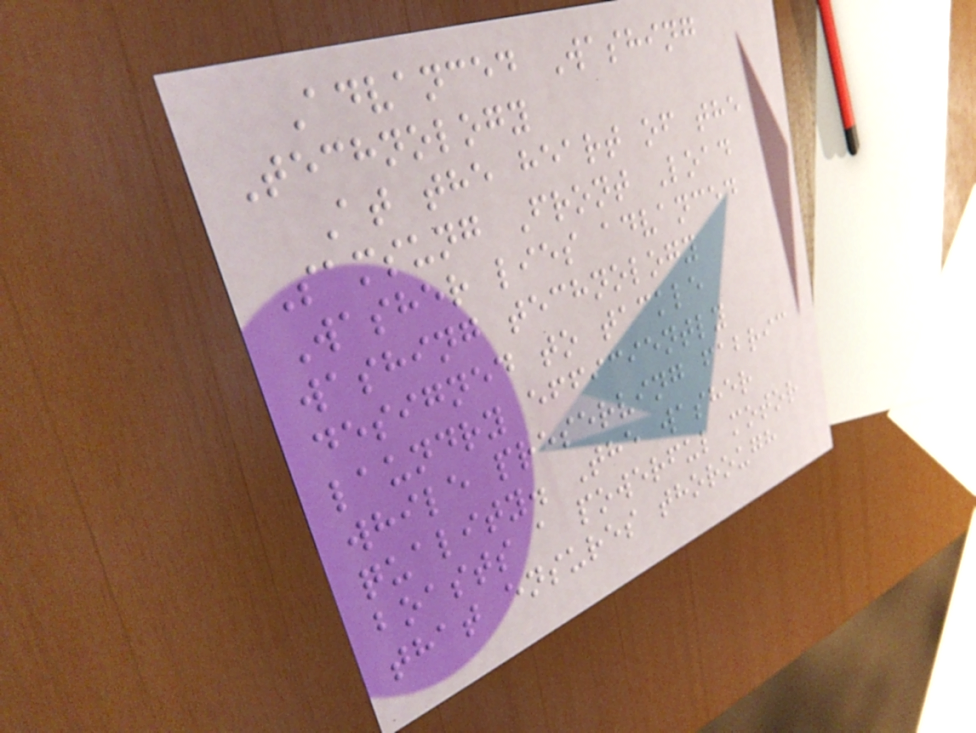Advanced Washing
Technology
At the heart of the
Samsung Front Load
Washer lies advanced
washing technology
designed to tackle
laundry efficiently
while preserving fabric
quality. The washer
boasts a powerful motor
that ensures thorough
